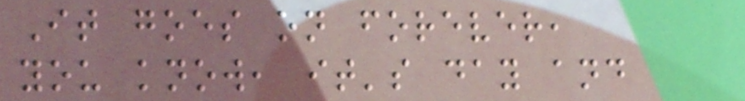It goes on forever,
you know, it's day and
